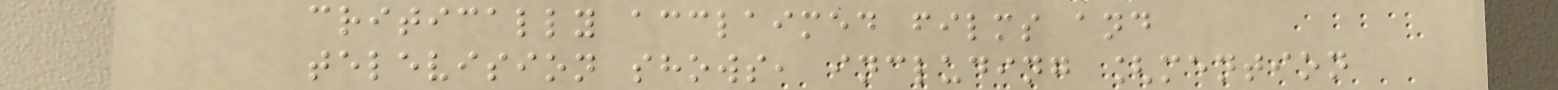critically acclaimed films and
television shows, including [mention
